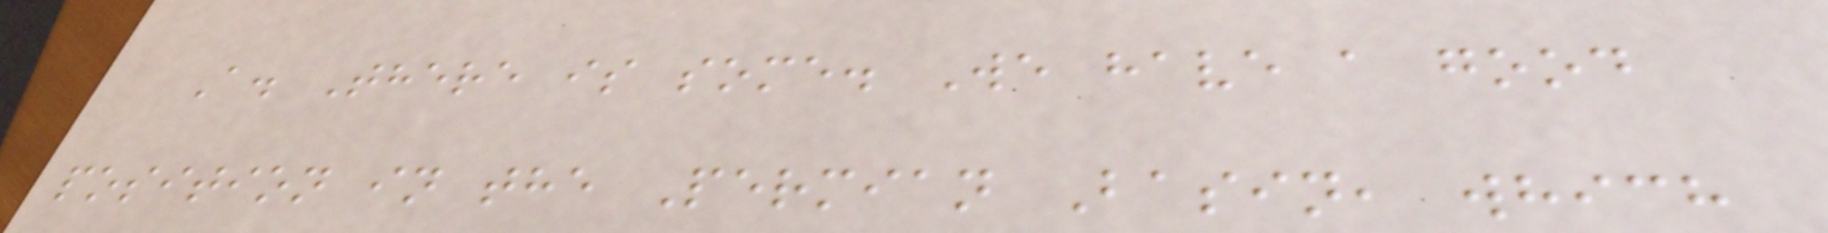A. There is some. We have a good
position in the Permian Basin, which
